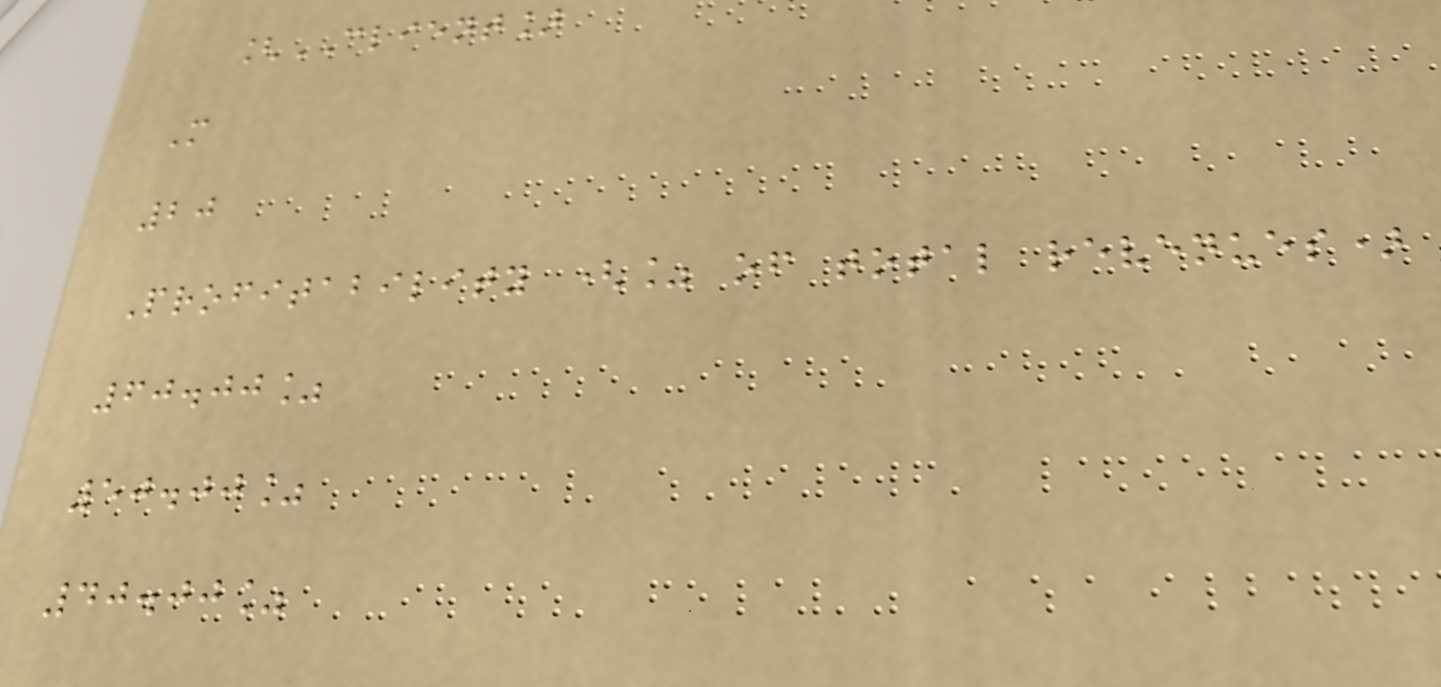[CLIENT]
M
20
Profitability (% of total revenues)
60.00%
50.00%
40.00%
